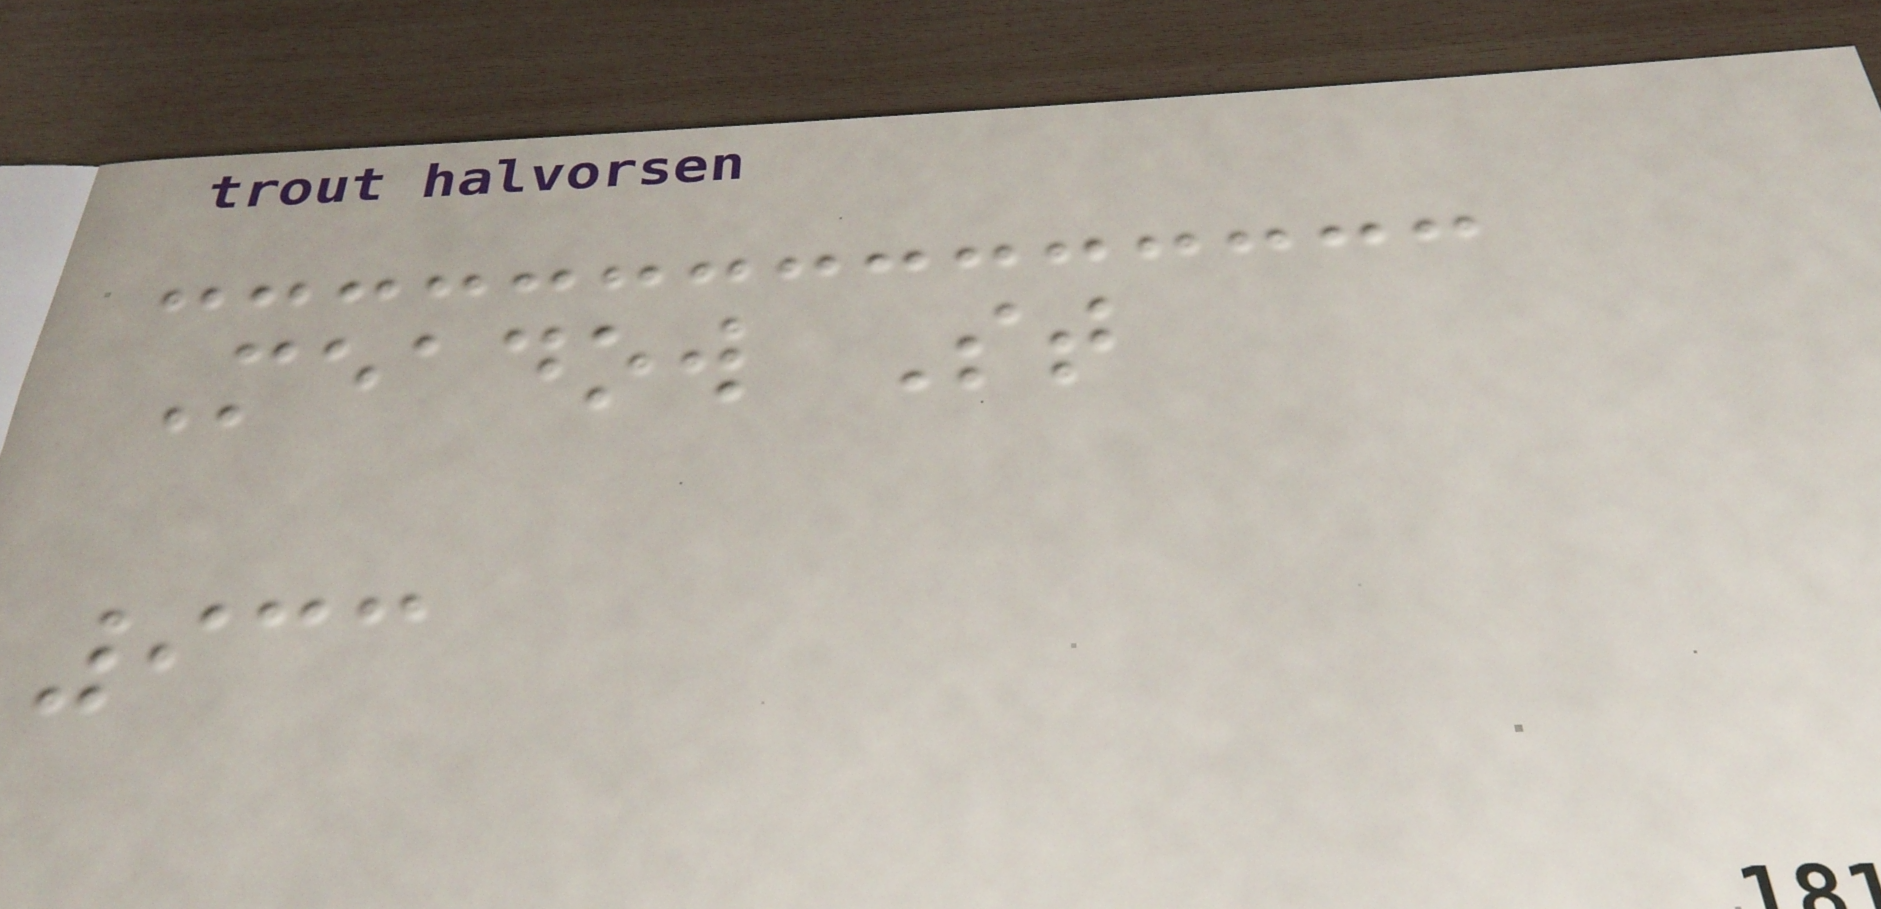Meadow St
933
